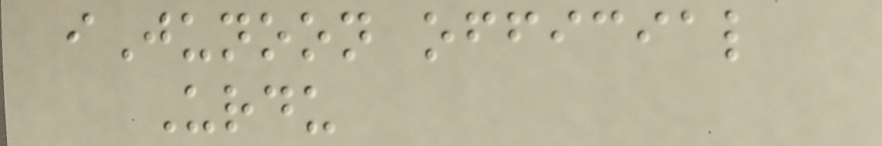iJunoon official
Urdu
